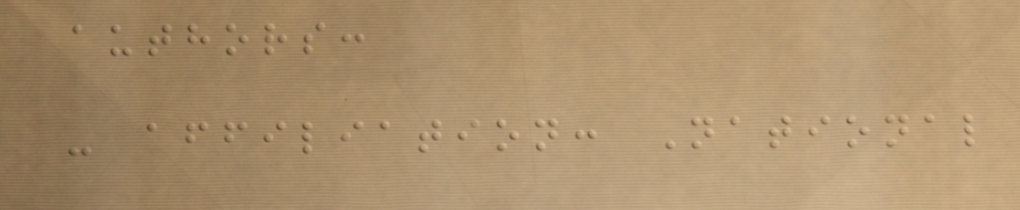authors:
- affiliation: National
